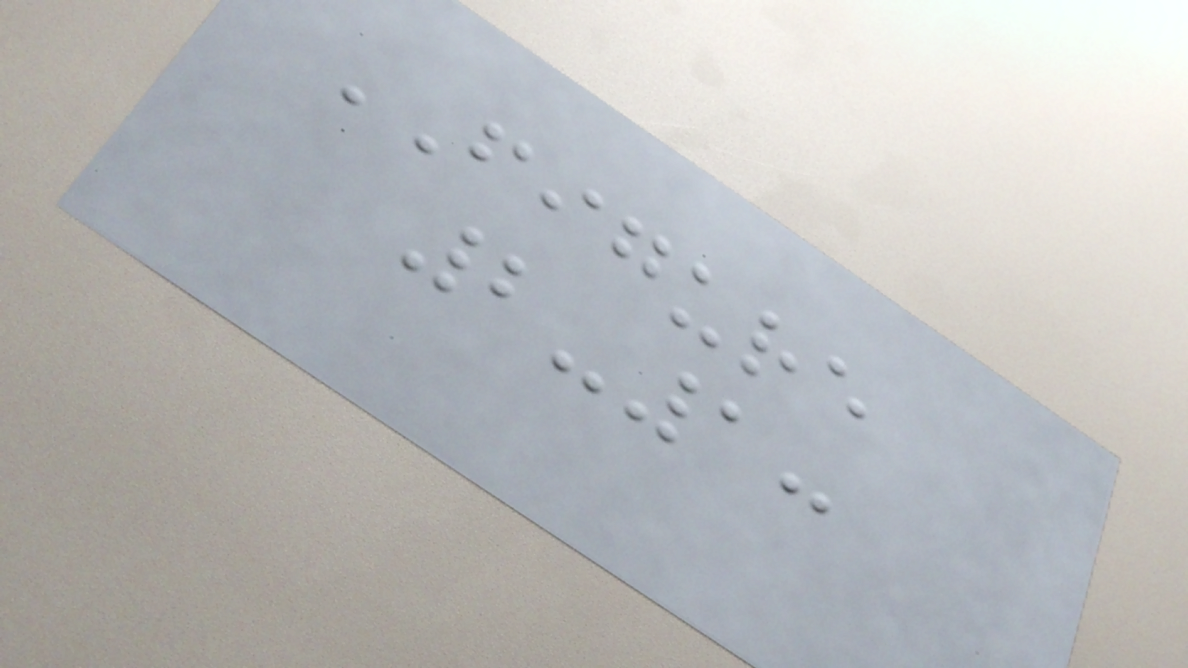FIGURE
2-1:
